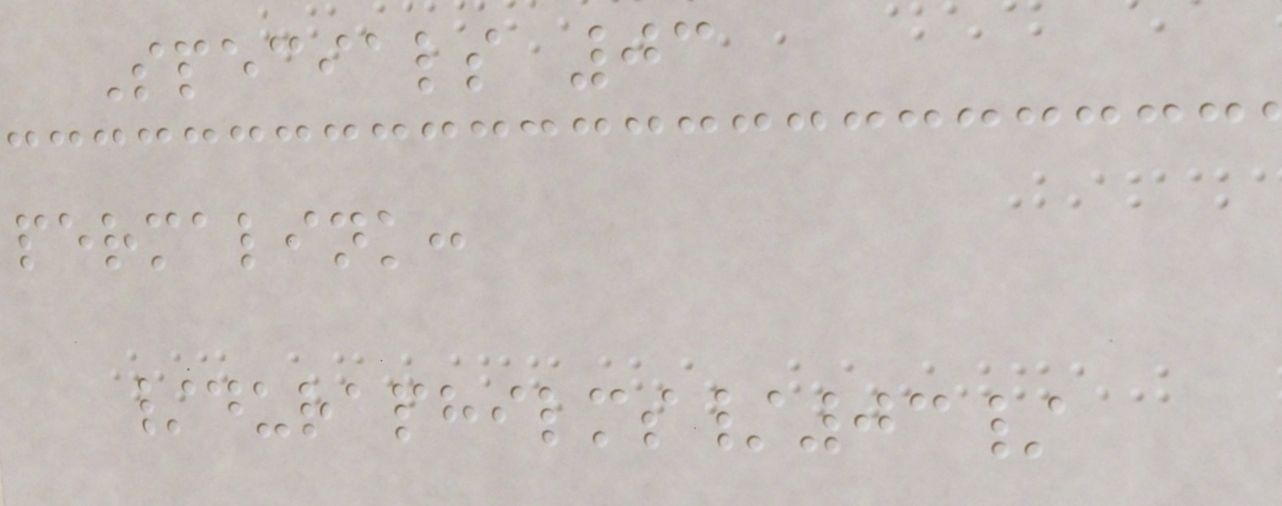Specials 03
permalink:
/duraphilms/03/
